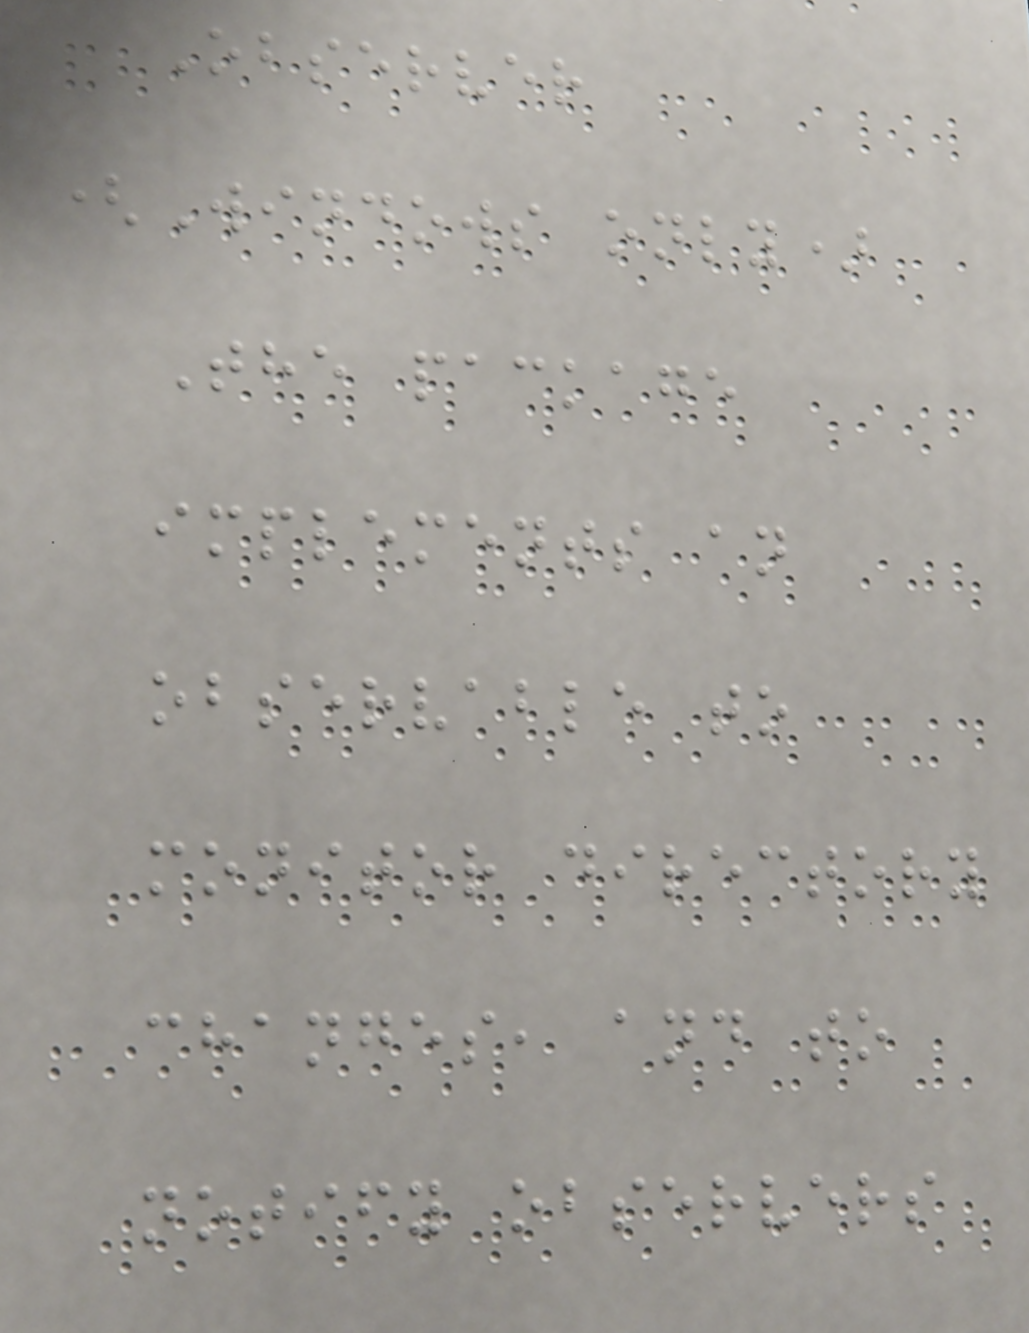Observer
(Windows only)
The package
implements an
observable to
monitor directory
changes, and to
notify observers
